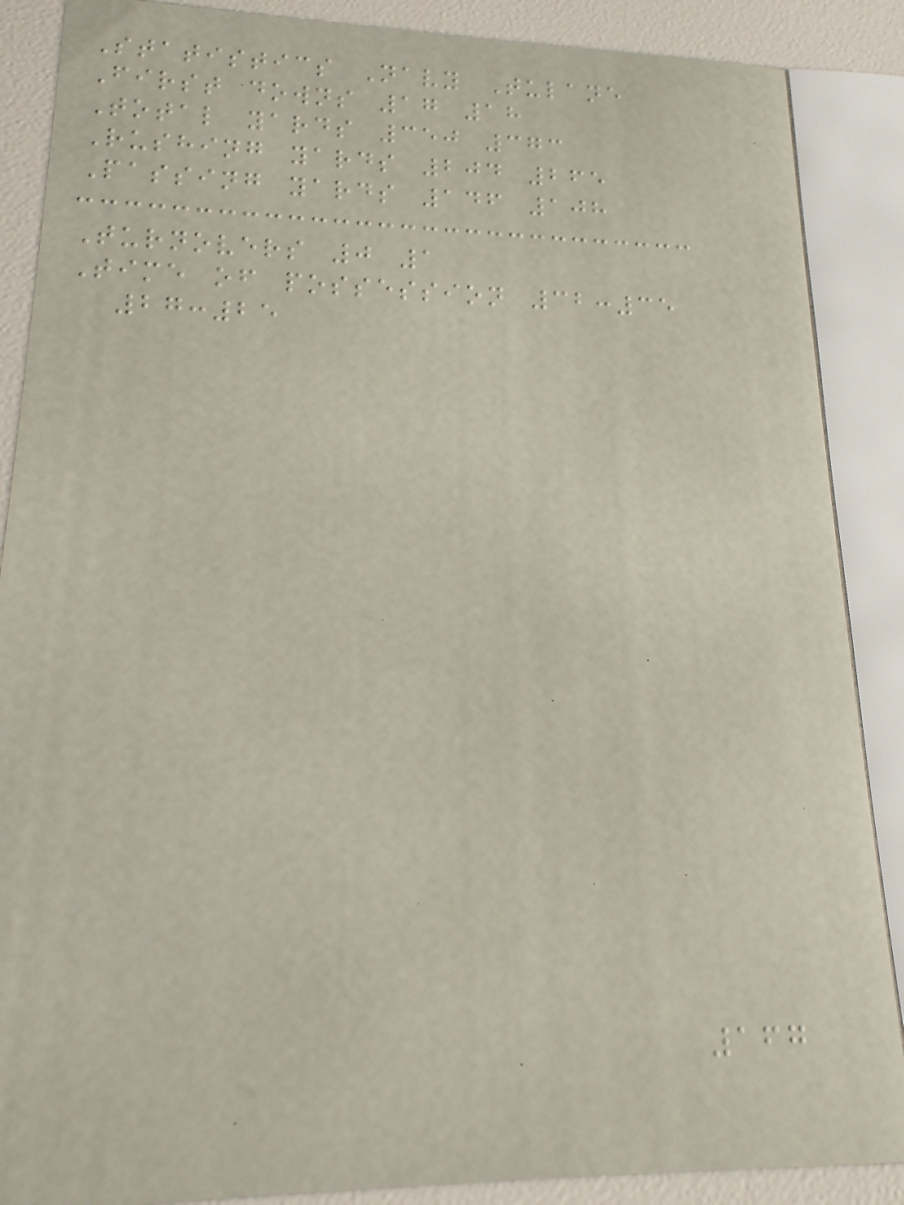Statistics Navy Tulane
First downs 17 18
Total yards 350 373
Rushing yards 204 265
Passing yards 146 108
Turnovers 0 1
Time of possession 32:35
27:25
167
